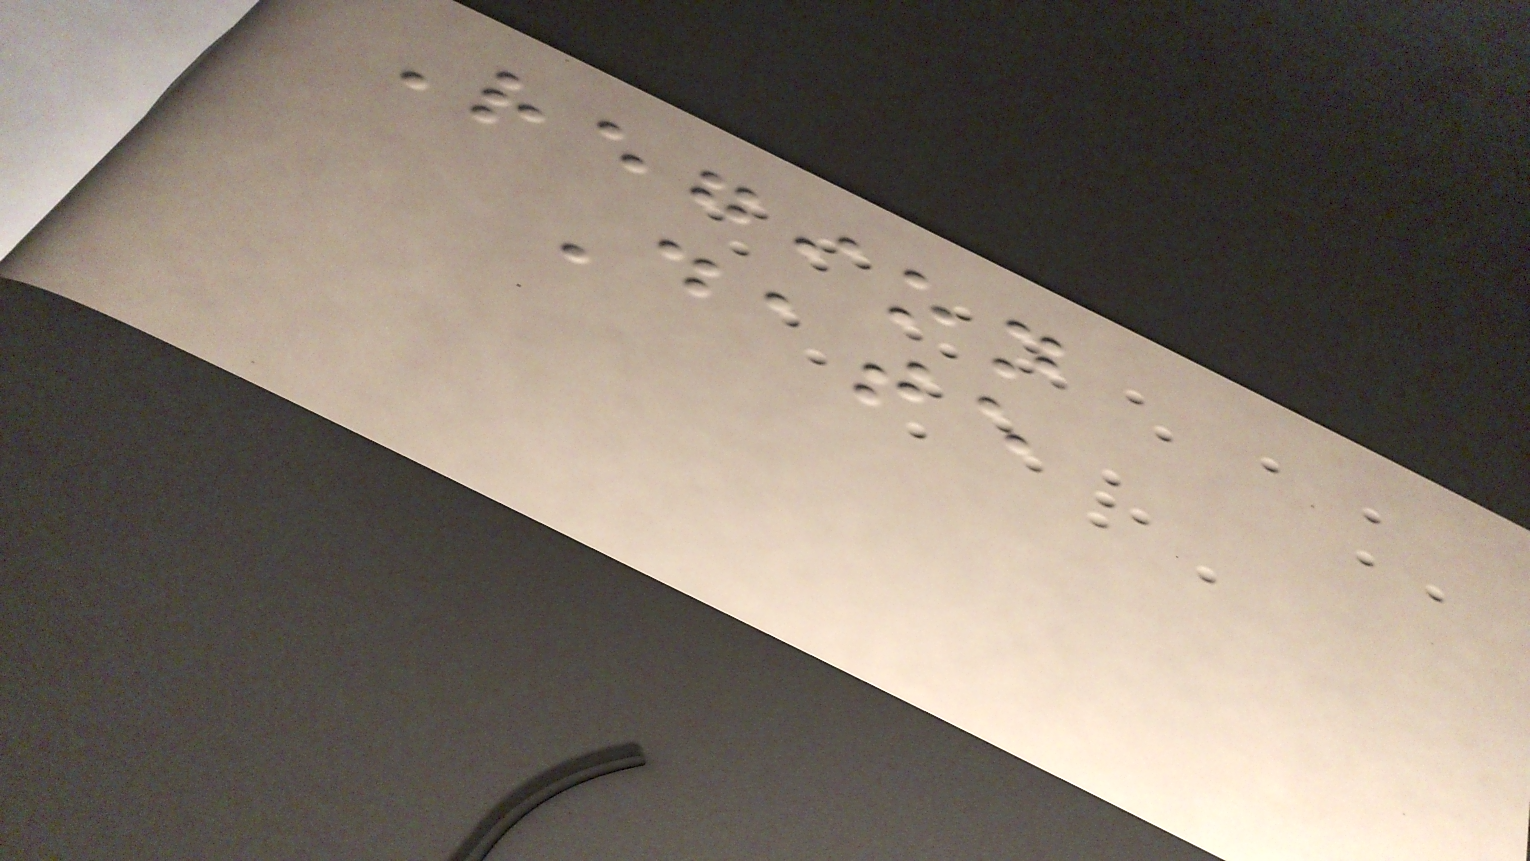Region
Date
